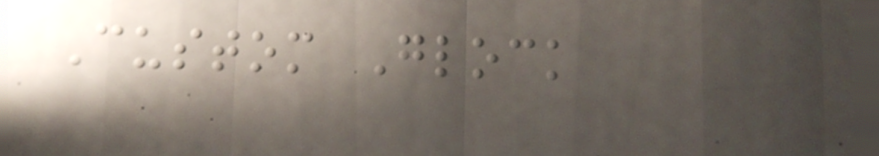Custom Glock
